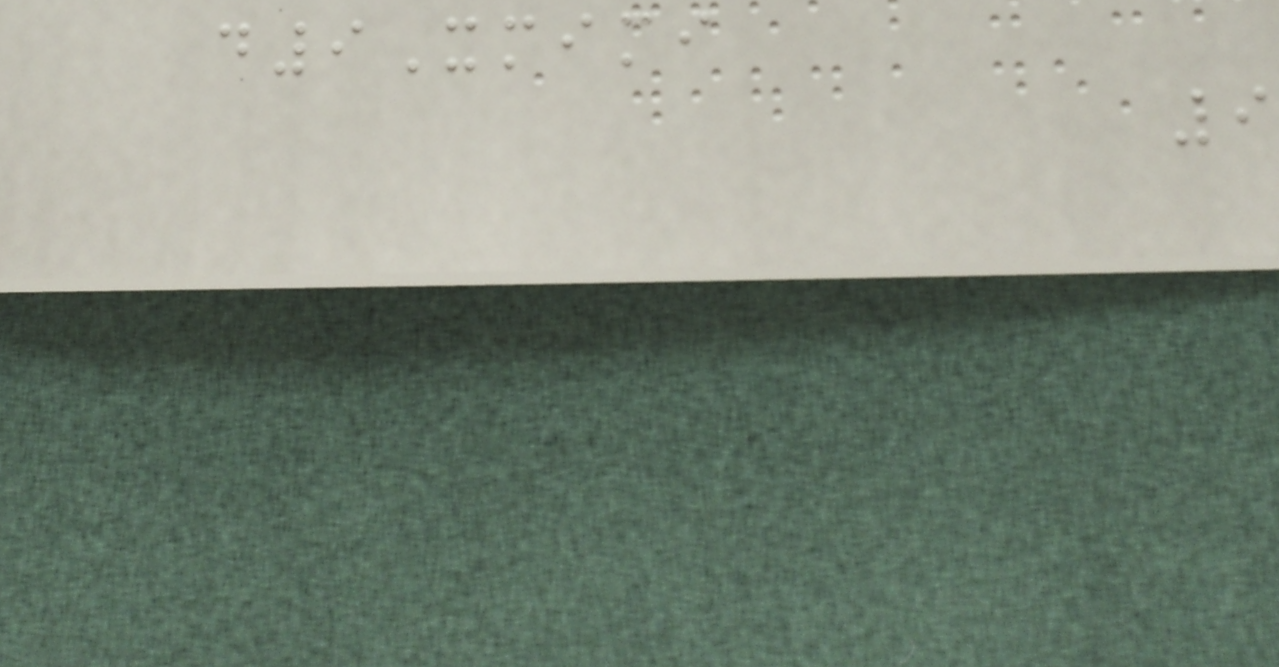d9Xmimi
9
